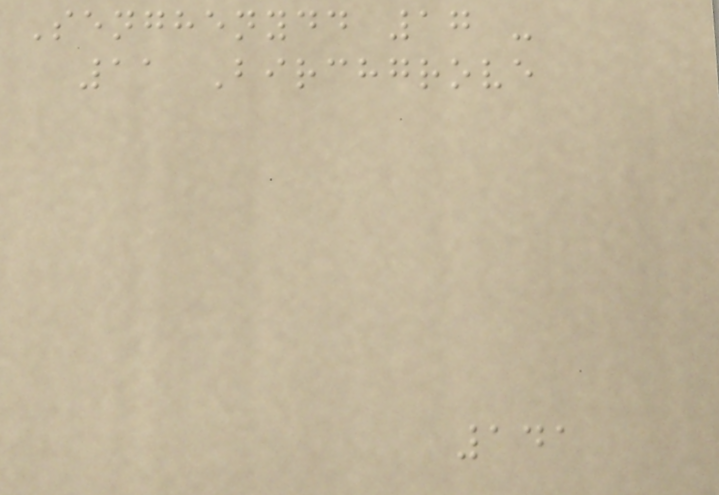Senghenydd 17 -
11 Birchgrove
141
